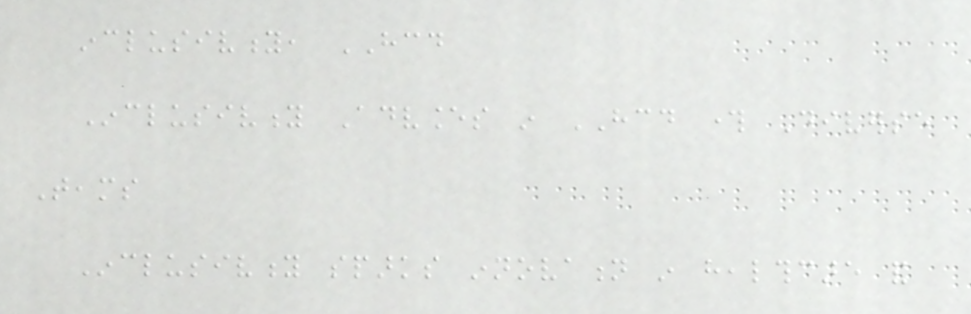inclusivity, HCD
Inclusivity Advances in HCD through Diverse
Teams
Inclusivity sparks innovation in healthcare and
